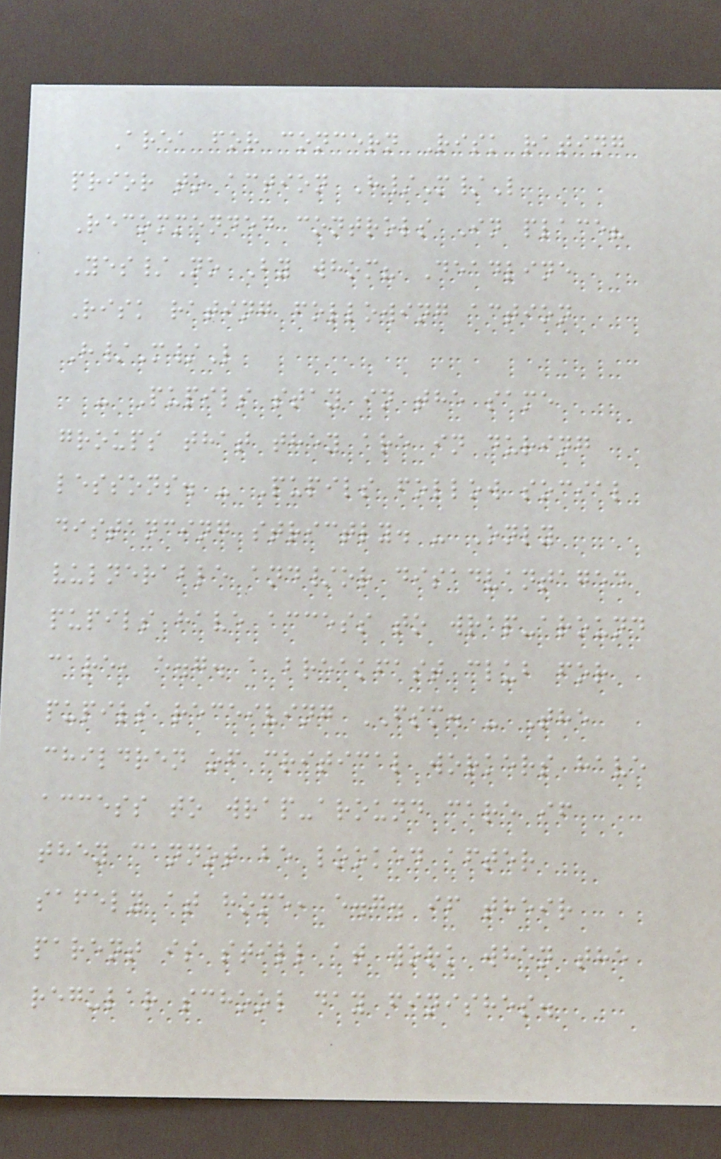Area for concern Risk rating
prior to action H/M/L
Recommended controls In place?
Yes/No By whom? Deadline
Risk rating following action
H/M/L
- Pupils stay in the same
groups that they are in during
lessons. - Pupils follow social
distancing strictly. - Only
vulnerable and/or disadvantaged
pupils have access to wrap-around
care, e.g. a breakfast club for
pupils receiving FSM. - The
children of critical workers have
access to wrap-around care if
they cannot be looked after
safely at home, e.g. if their
parent is still at work when the
regular school day finishes.
